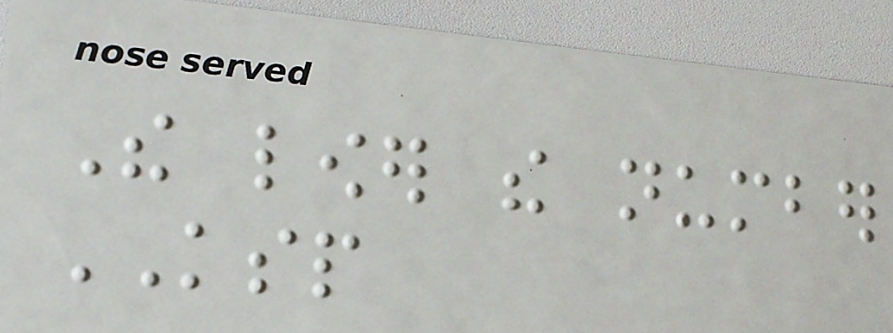The lower the number
KSP
